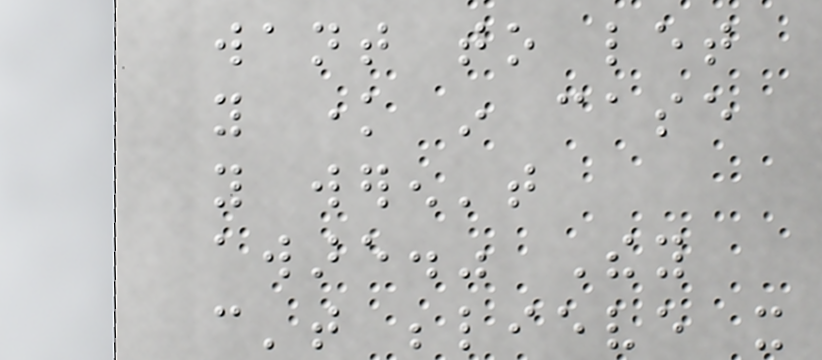want to let
you know in case
you weren't
aware." They
can't believe it
